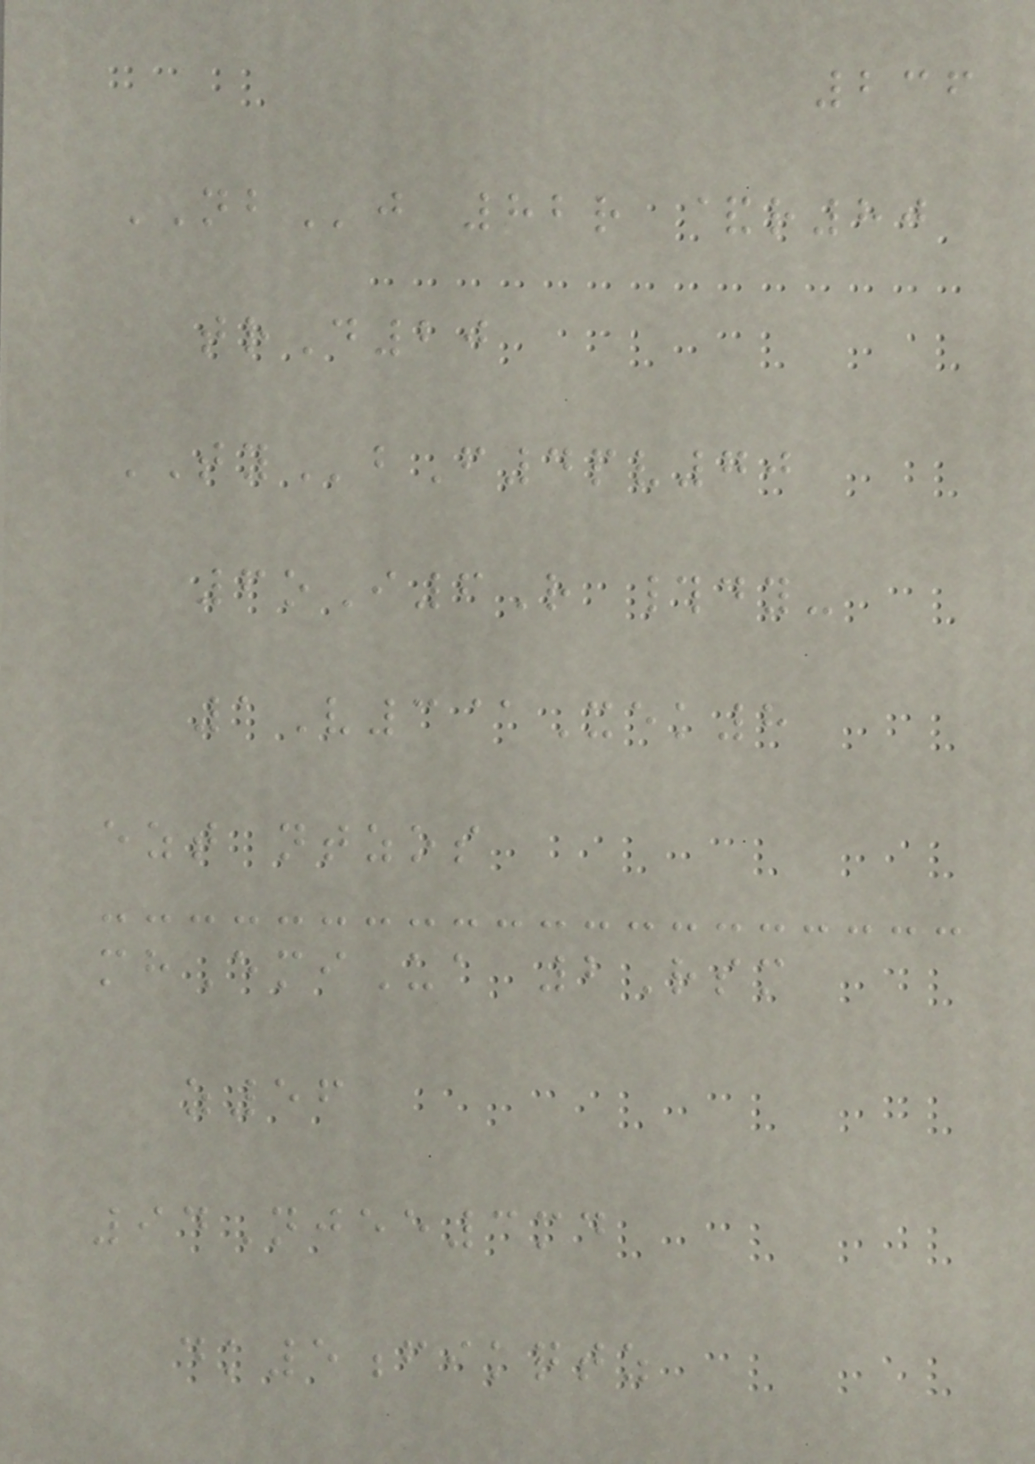236
NBj 82r &r80
trD20
TYbF4pv70
6oI6R #dy-
1V3@Xek8
ezt ntzos
mhEmiUa 2Rsm
z56
94Njee3md
dk5fikqtz
